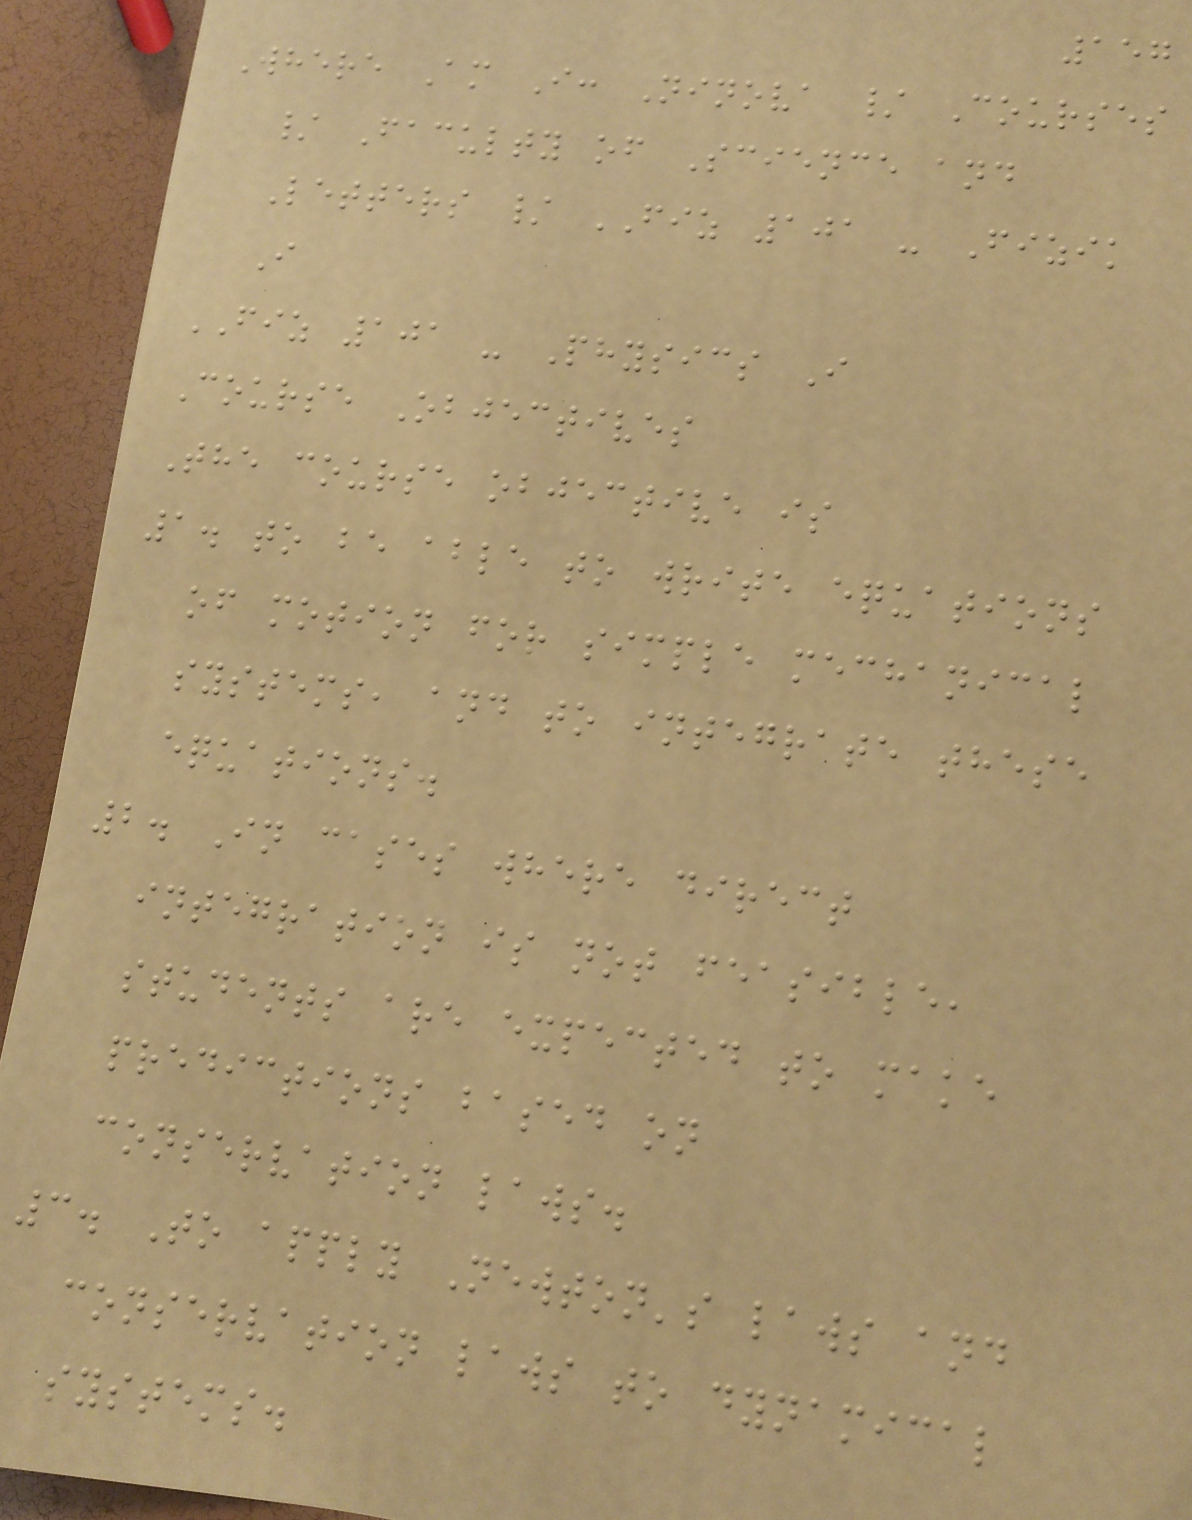157
Where Am I: Ninova / Courses
/ Faculty of Science and
Letters / FIZ 101 - Fizik
I
FIZ 101 - Physics I
Course Objectives
The course objective is
1. to be able to write equations
of motion for simple mechanical
systems, and to integrate these
equations.
2. In cases where direct
integration is not feasible,
students are expected to make
predictions based on
conservation laws.
3. To apply Newton's laws and
conservation laws to dynamical
systems.
